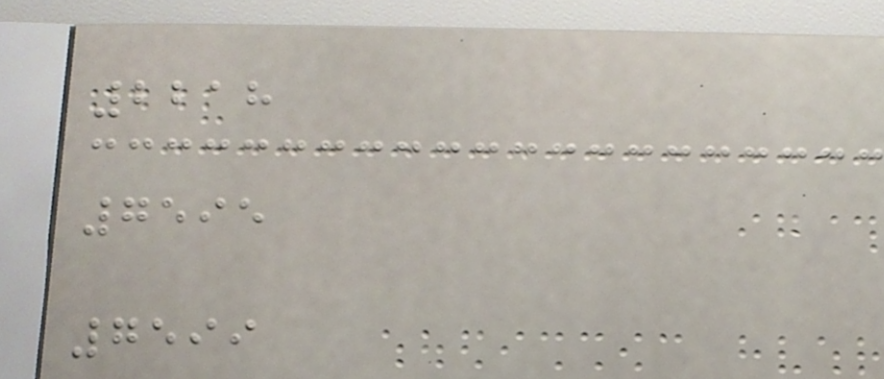2218
7595
7599
